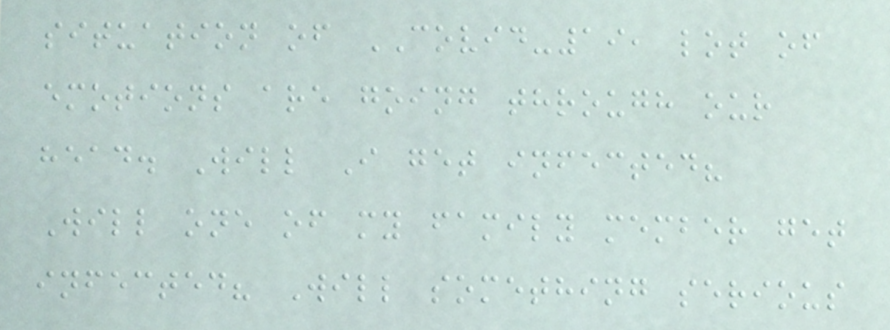situation of COVID-19, lot of
emotions are going through our
head. Will I get infected?
Will one of my family member get
infected? Will something serious
